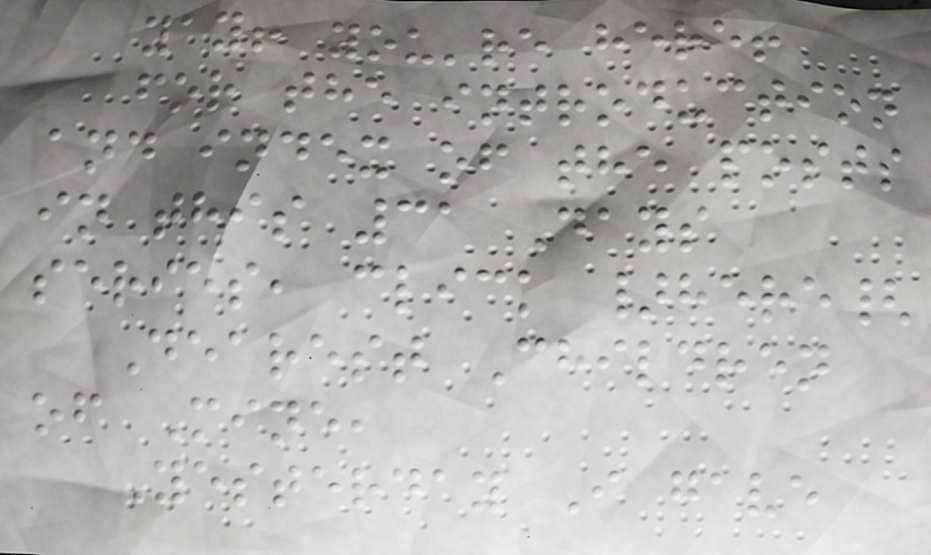yay! you're here!
for the introduction
and index of the posts
in this 31 Days
series, click }here{
Dearest Children
of Mine,
Yesterday I gave
